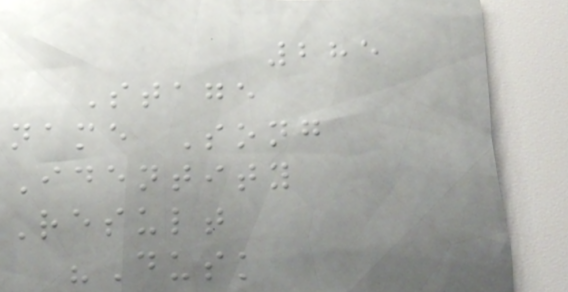285
Stage
name Song
Identity
Result
"Dusk
